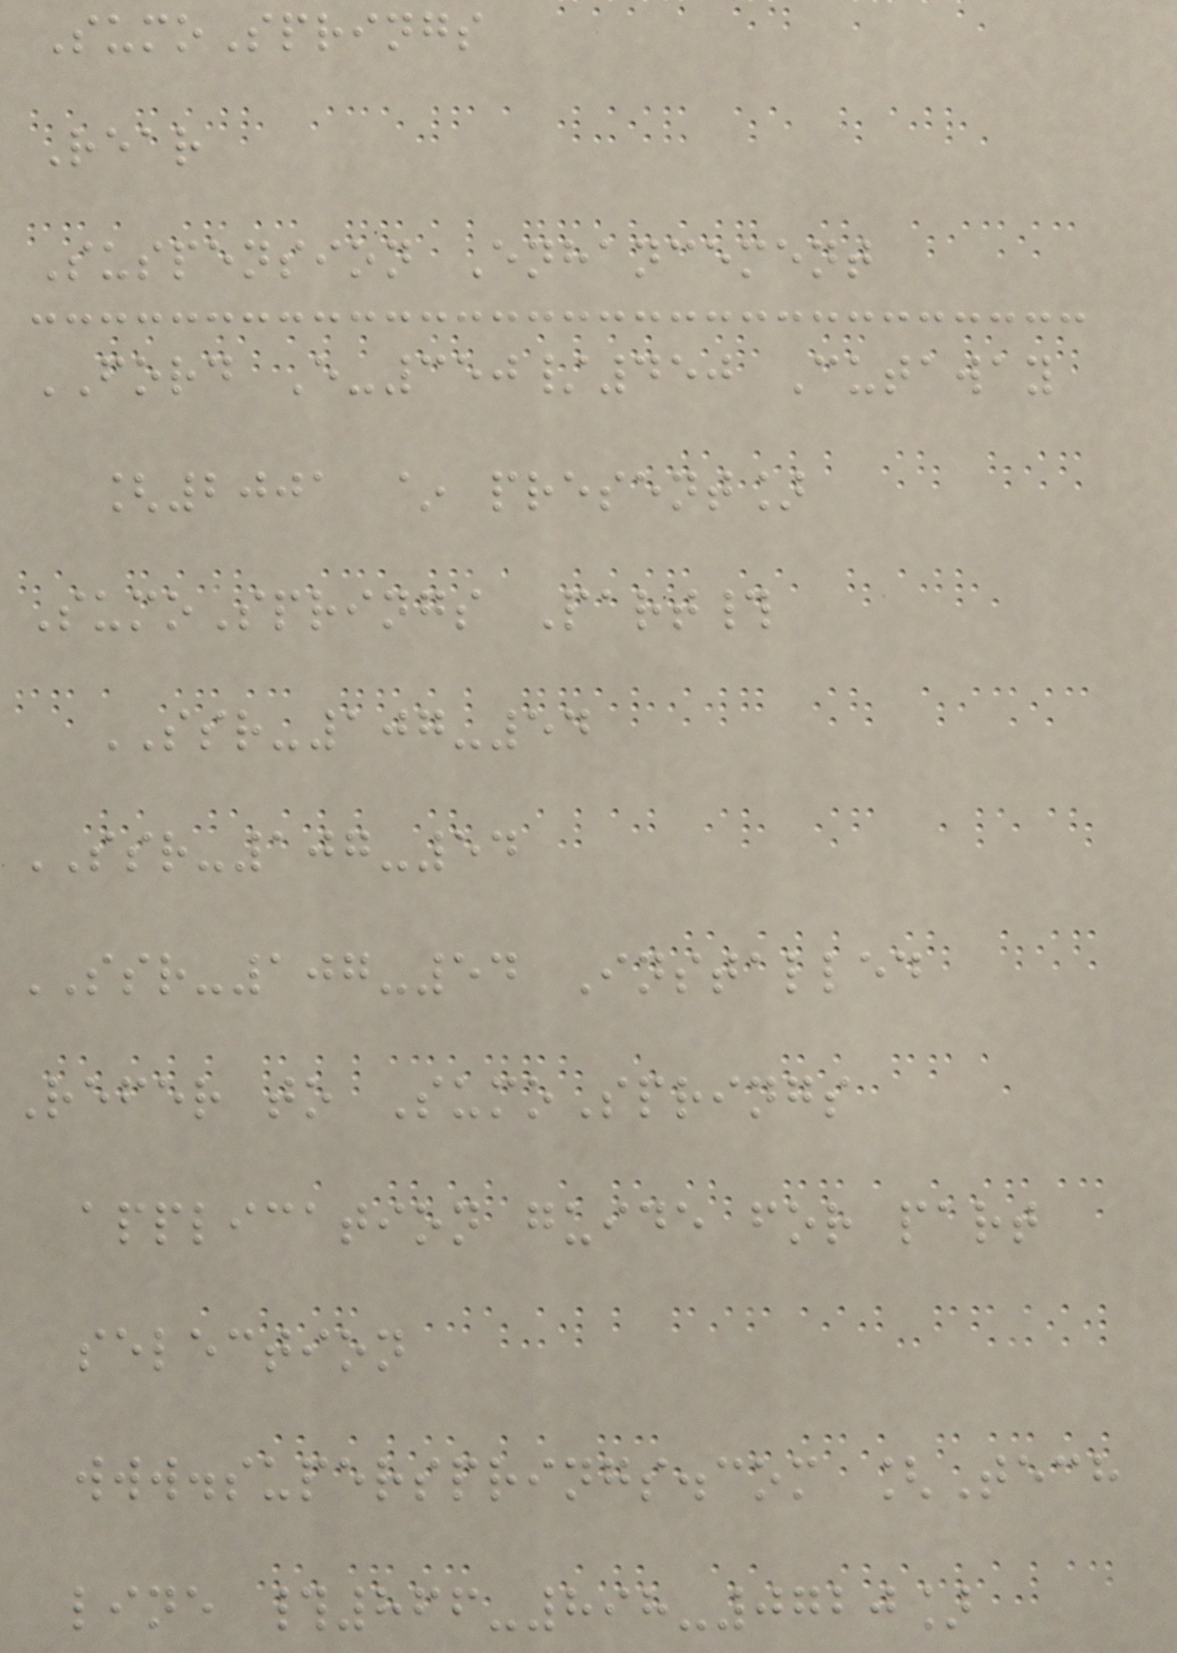SumoSprings
Rear
Suspension Enhancement
FORD E-350/450 Cutaway
[2001 ~ present]
SumoSprings Part#
SSR-107-54
SSR-107-54
SSR-107-54 Installed
Refer to SumoSprings
application guide for part
selection
www.supersprings.com [Tech
line #866-898-0720]
